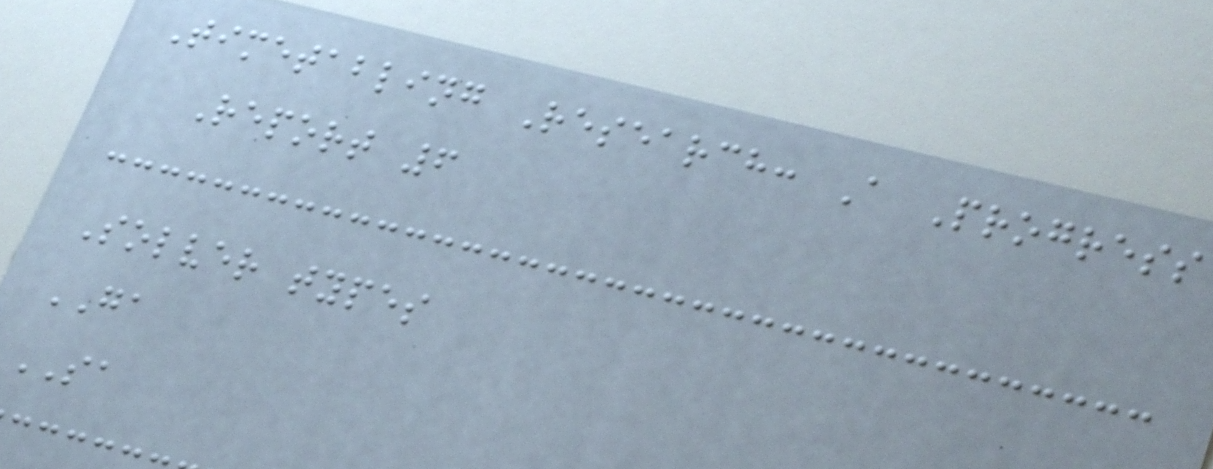Timetabling Research: A Progress
Report 6
Solver types
GA
SA
